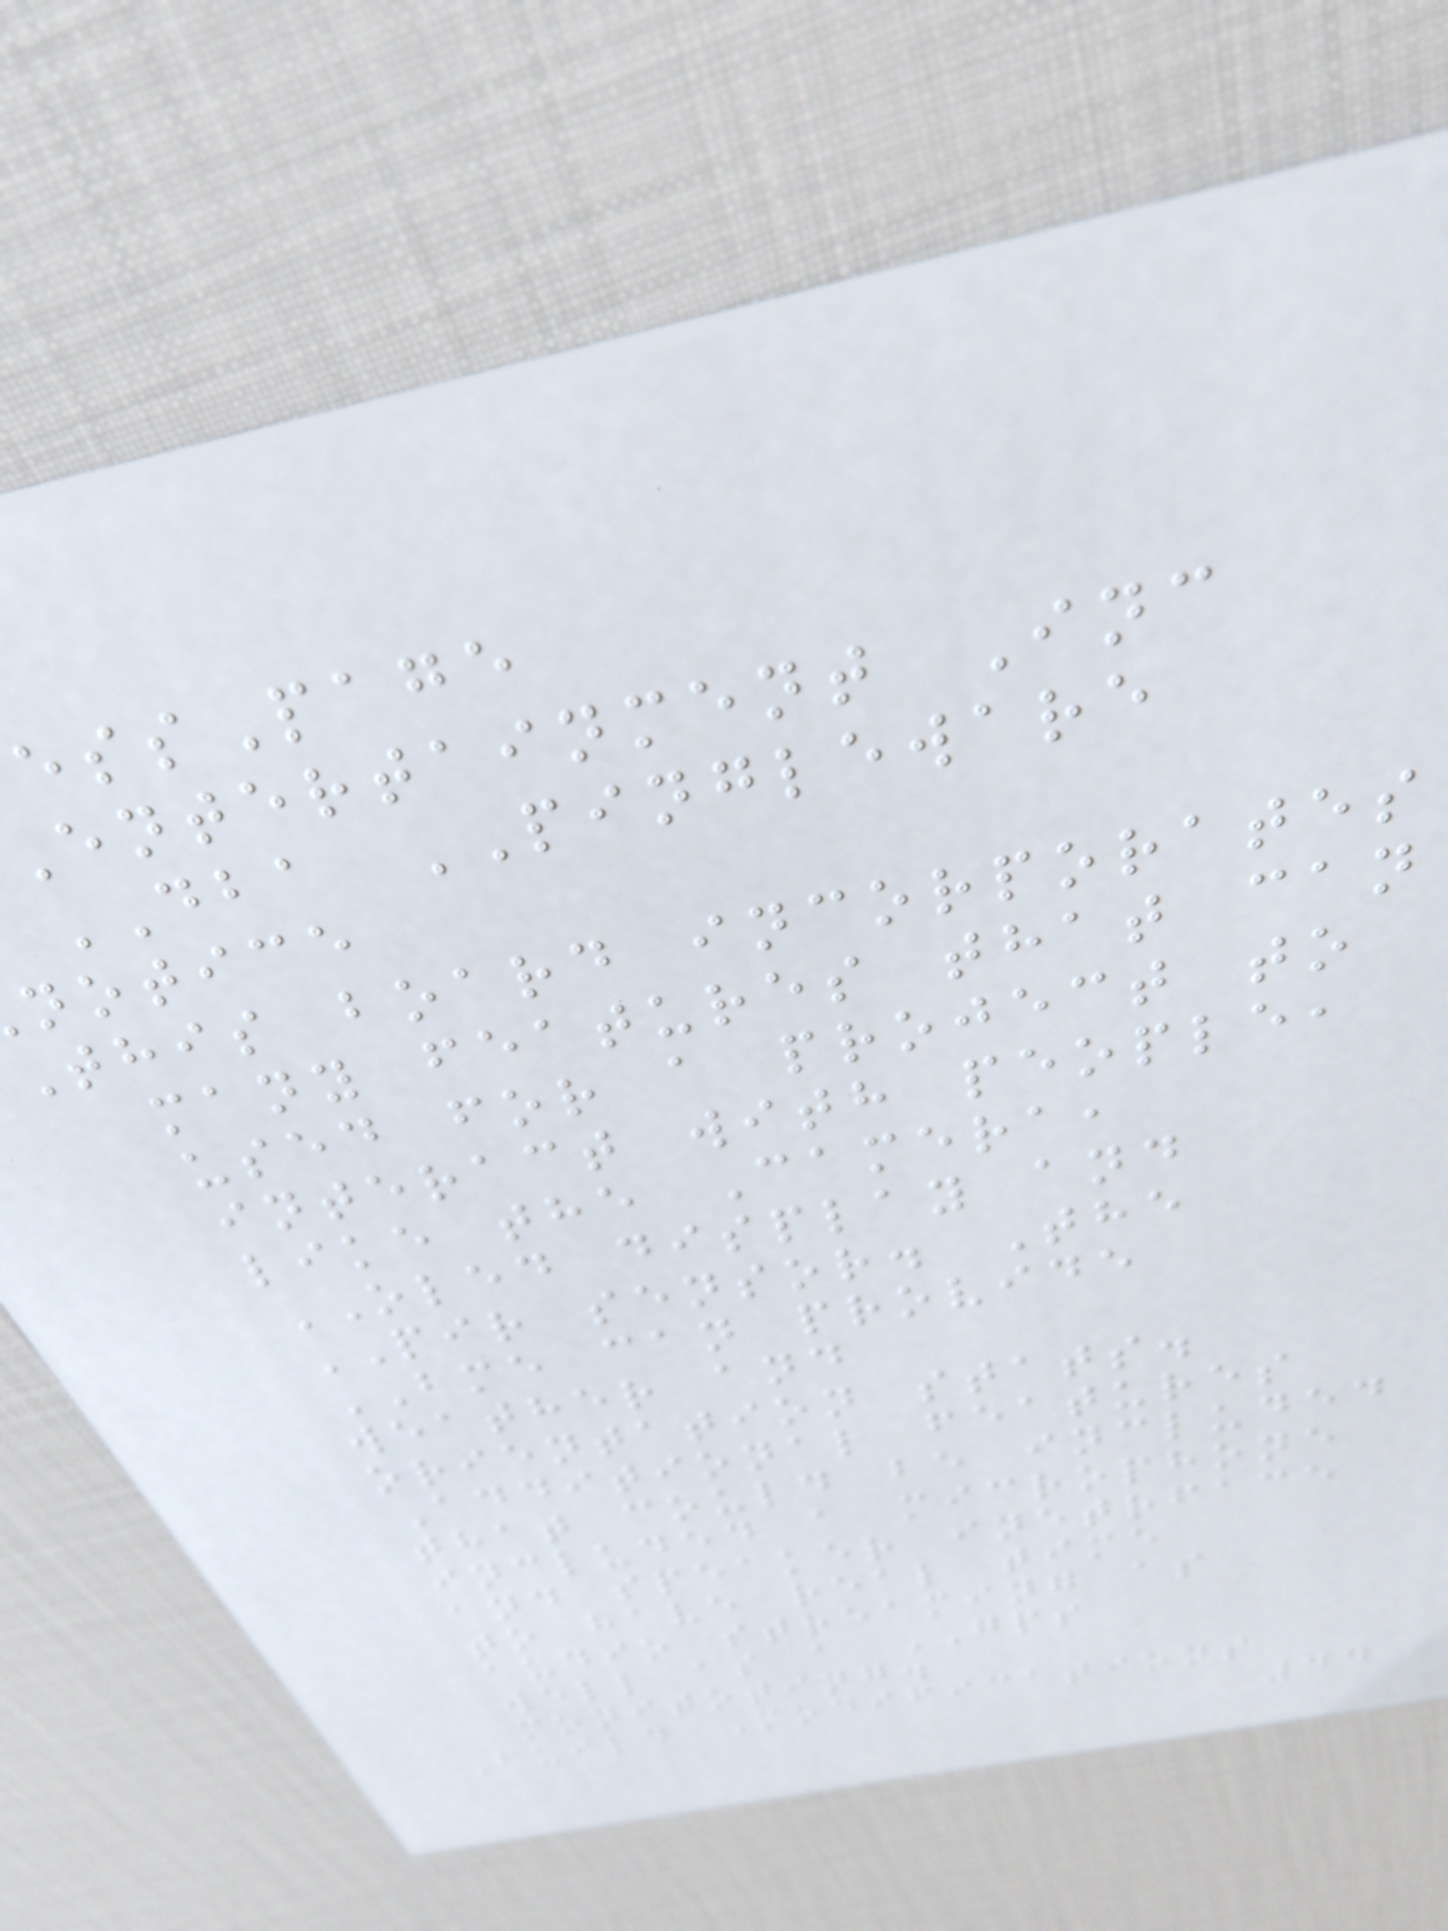essPage
entertainment Inc
DBA PINGLEWARE
notice
This board incorporates
many features that can
used for a project to
interact with people,
like the Camera,
OLED display and
PIR sensor. The
BME can provide
weather and
orientation stats.
Additional features
that could be included
included a microphone
and speaker inetrface
to have real time
audio streaming as
well as a GPS
monitoting.
Build Modifications
44
